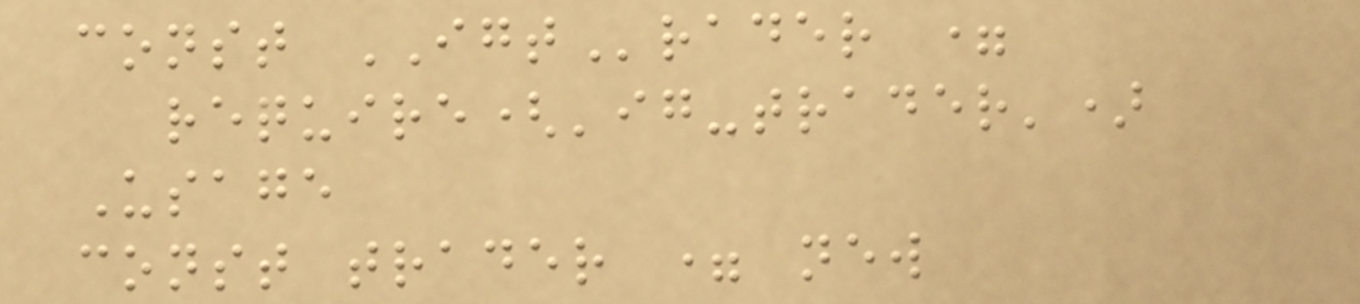const IGTrader =
require('ig-trader')
Usage
const trader = new
